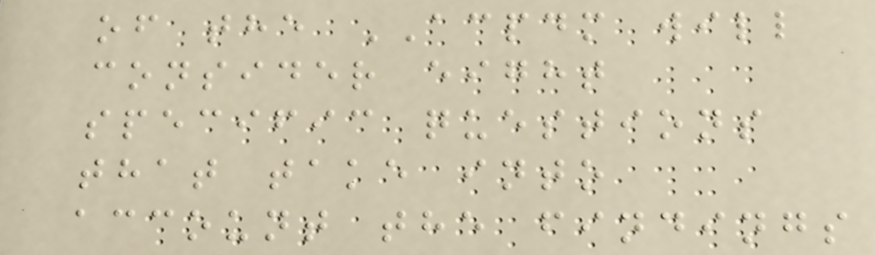of the ACPDM will
consider eight
specific questions
that take into
account the findings
